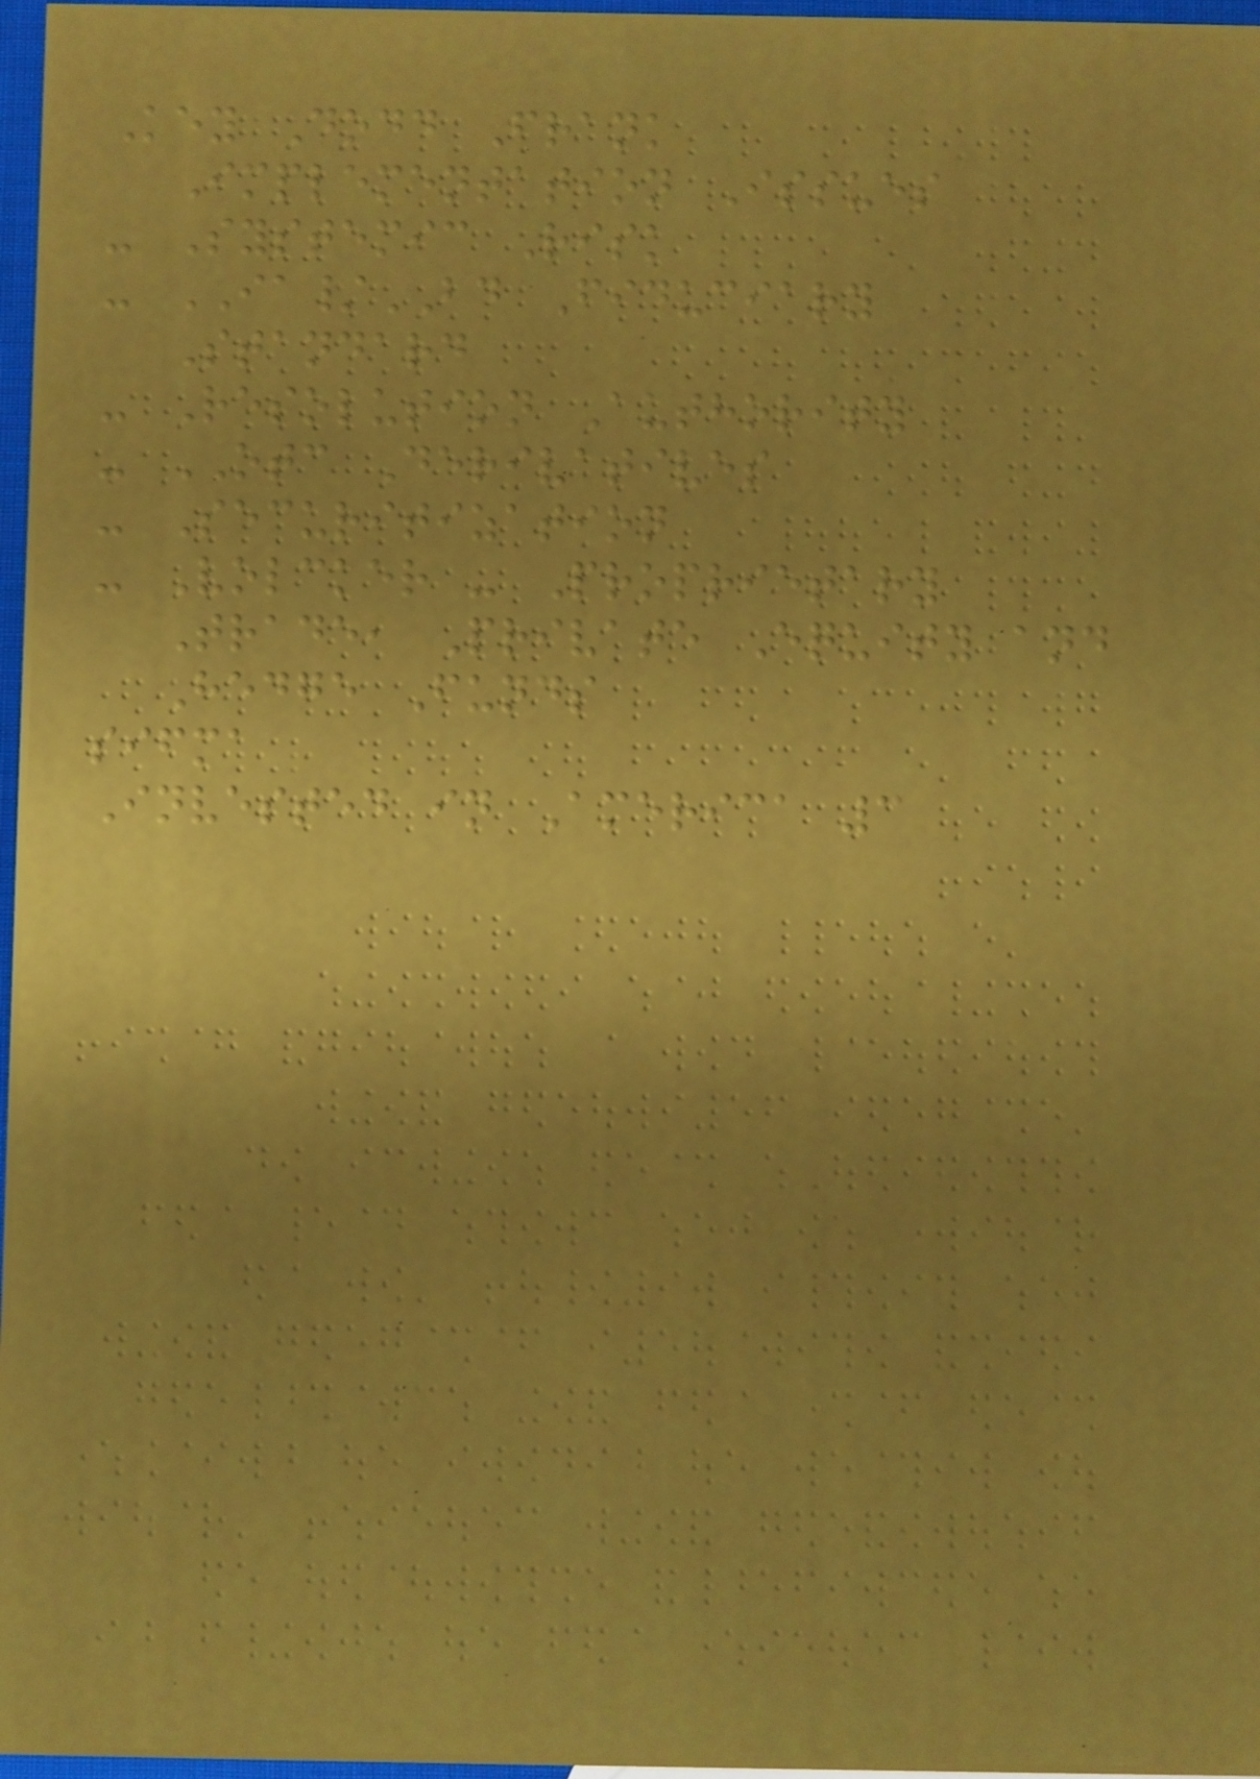Key Dodd Frank
Implementation Issues
- Systemic Risk
- IA/BD Fiduciary
Standard
- Resolution Authority
- OTC Derivatives
- Securitization
- Volcker - Proprietary
Trade, Private Equity and
Hedge Funds
sifma
Invested in America 3
